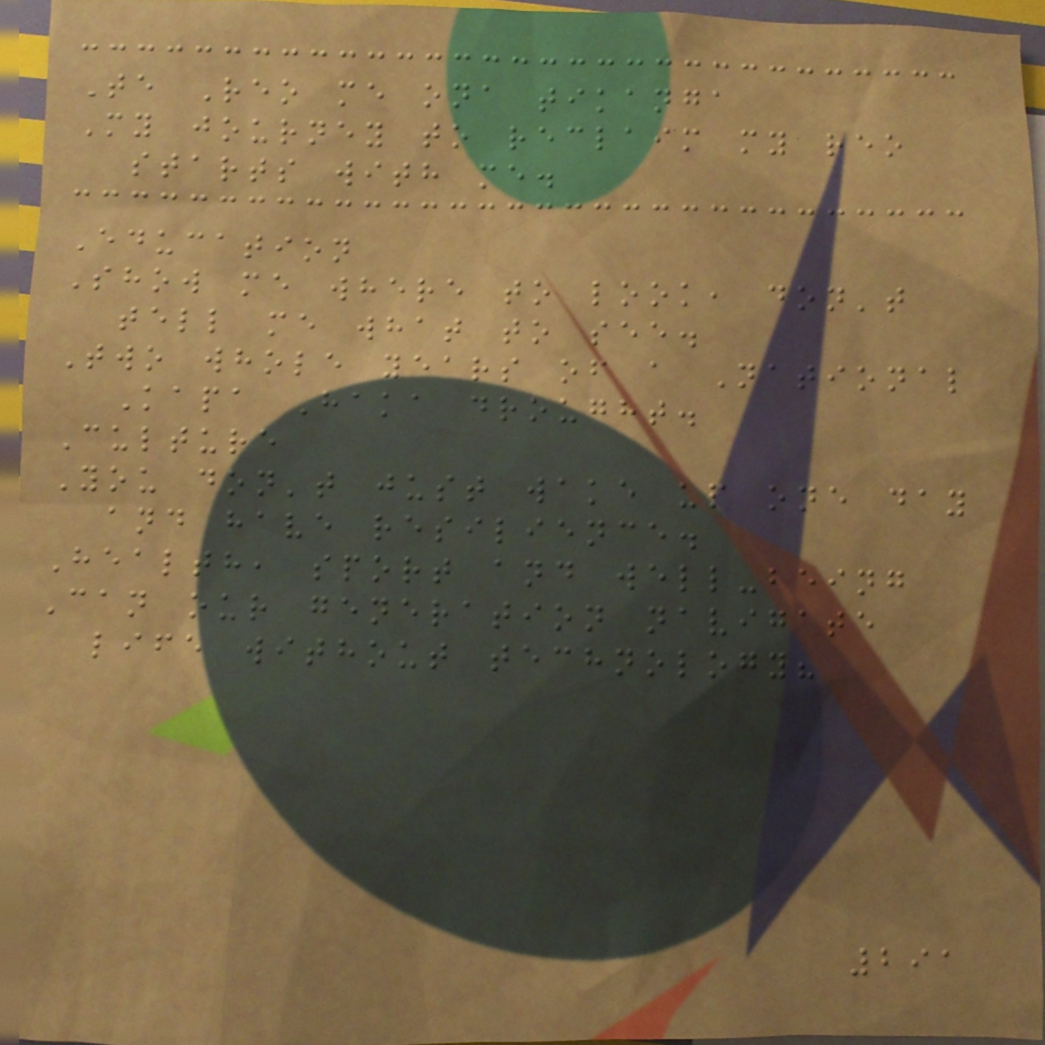Te Reo me ona tikanga
My journey to reclaim my reo
starts with me.
Education
Show me where to look, don't
tell me what to see.
Two whole years of a National
Kapa Haka drought.
Culture
You don't just wake up one day
and have resilience.
Health, sport and well-being
Can our generation navigate
life without technology?
291
